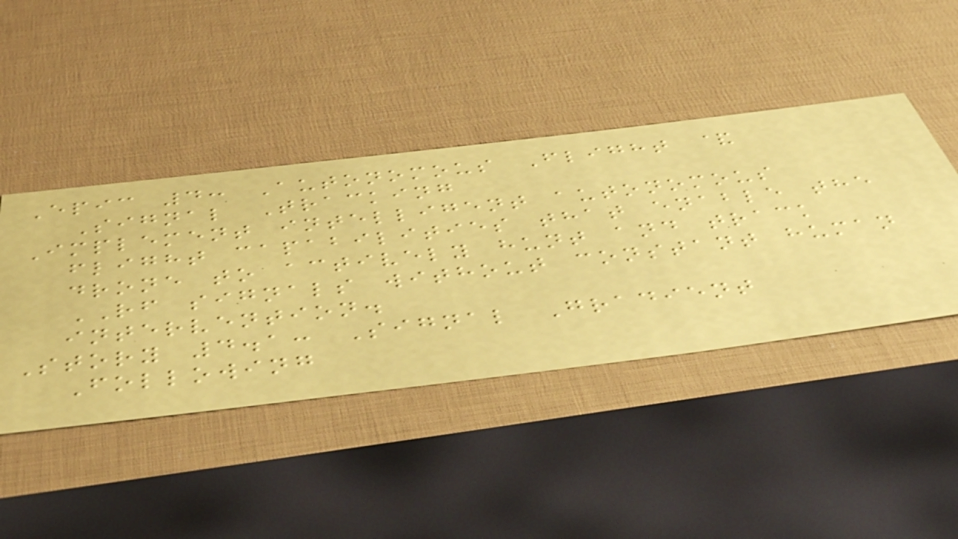Epic 4: Autonomous Flight &
Signal Tracking
Implement intelligent autonomous
flight capabilities that enable the
drone to actively hunt and track
RF signals without constant human
intervention.
Story 4.1: Signal Gradient
Following
